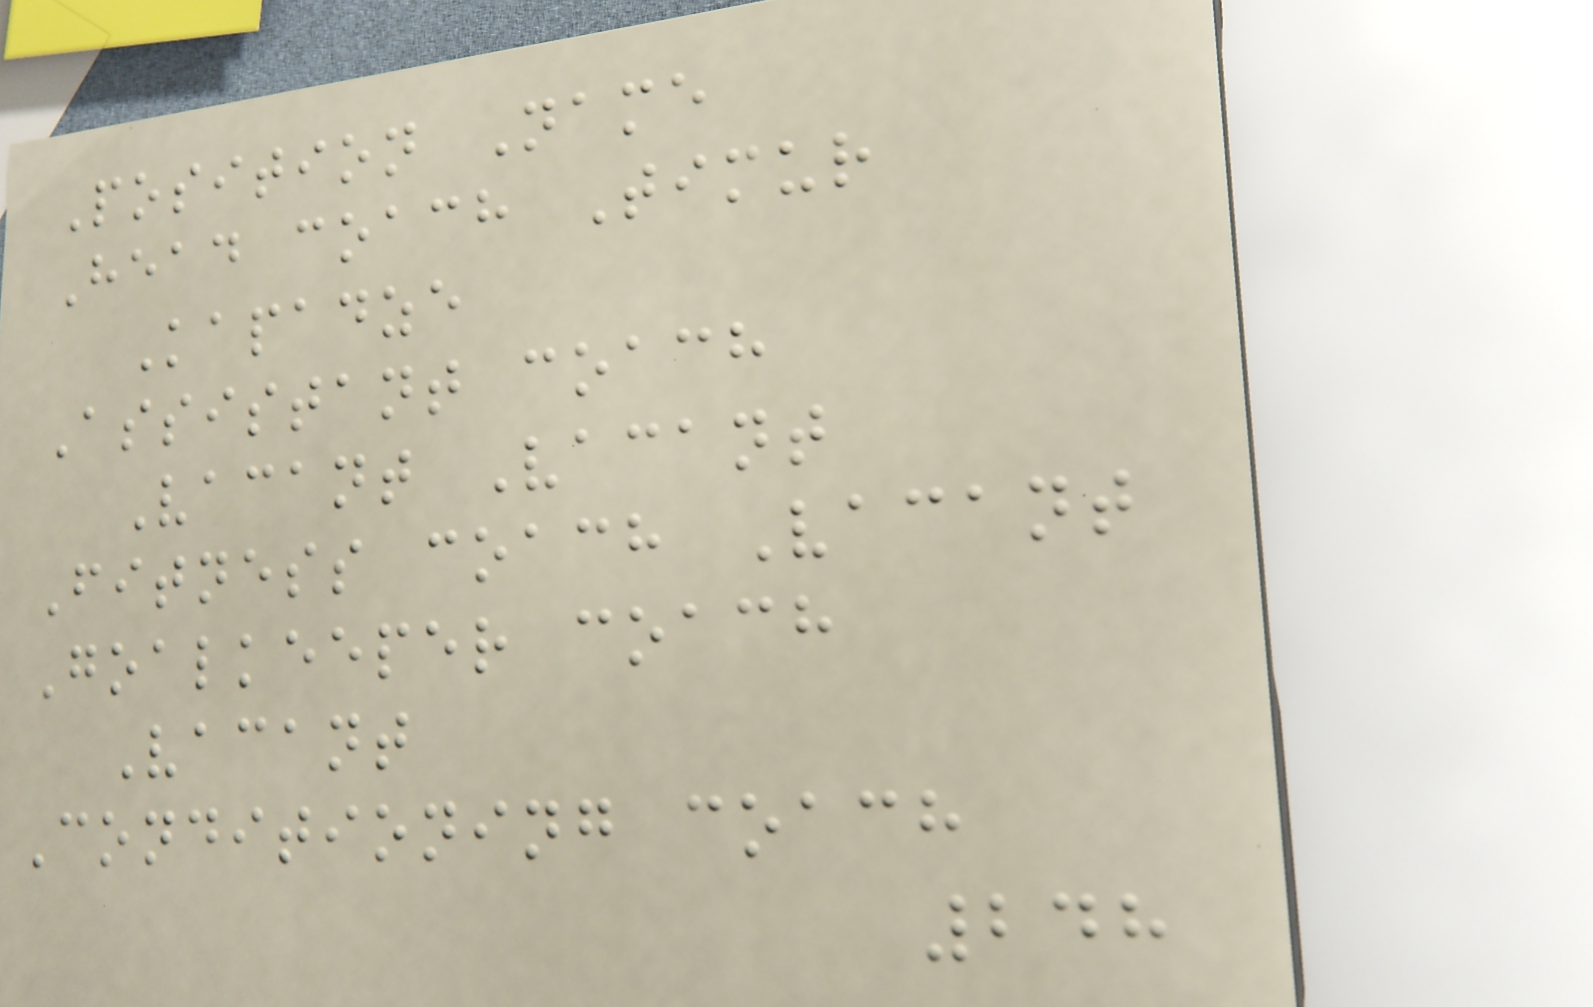Position Name
Head coach Timur
Kapadze
Assistant coach
Vacant Vacant
Fitness coach Vacant
Goalkeeper coach
Vacant
Conditioning coach
248
